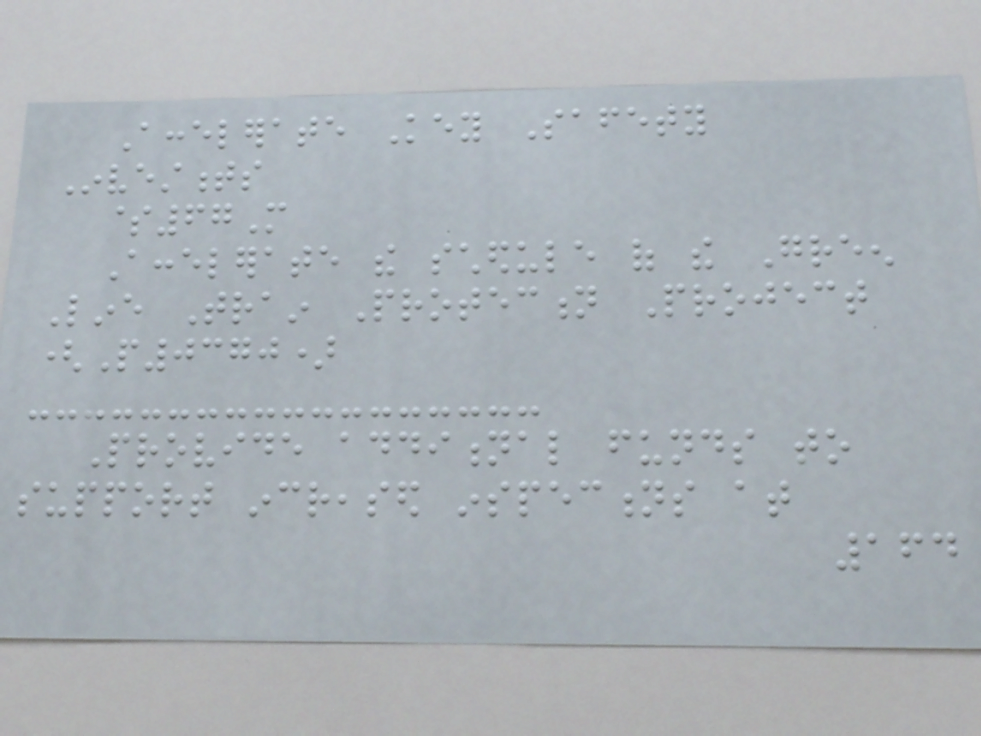Accelerate Key Safety
Investments
$67M
Accelerate the schedule of the Green
Line Train Protection Project
(P0370)
Provide additional funds to
support increased inspections at
164
